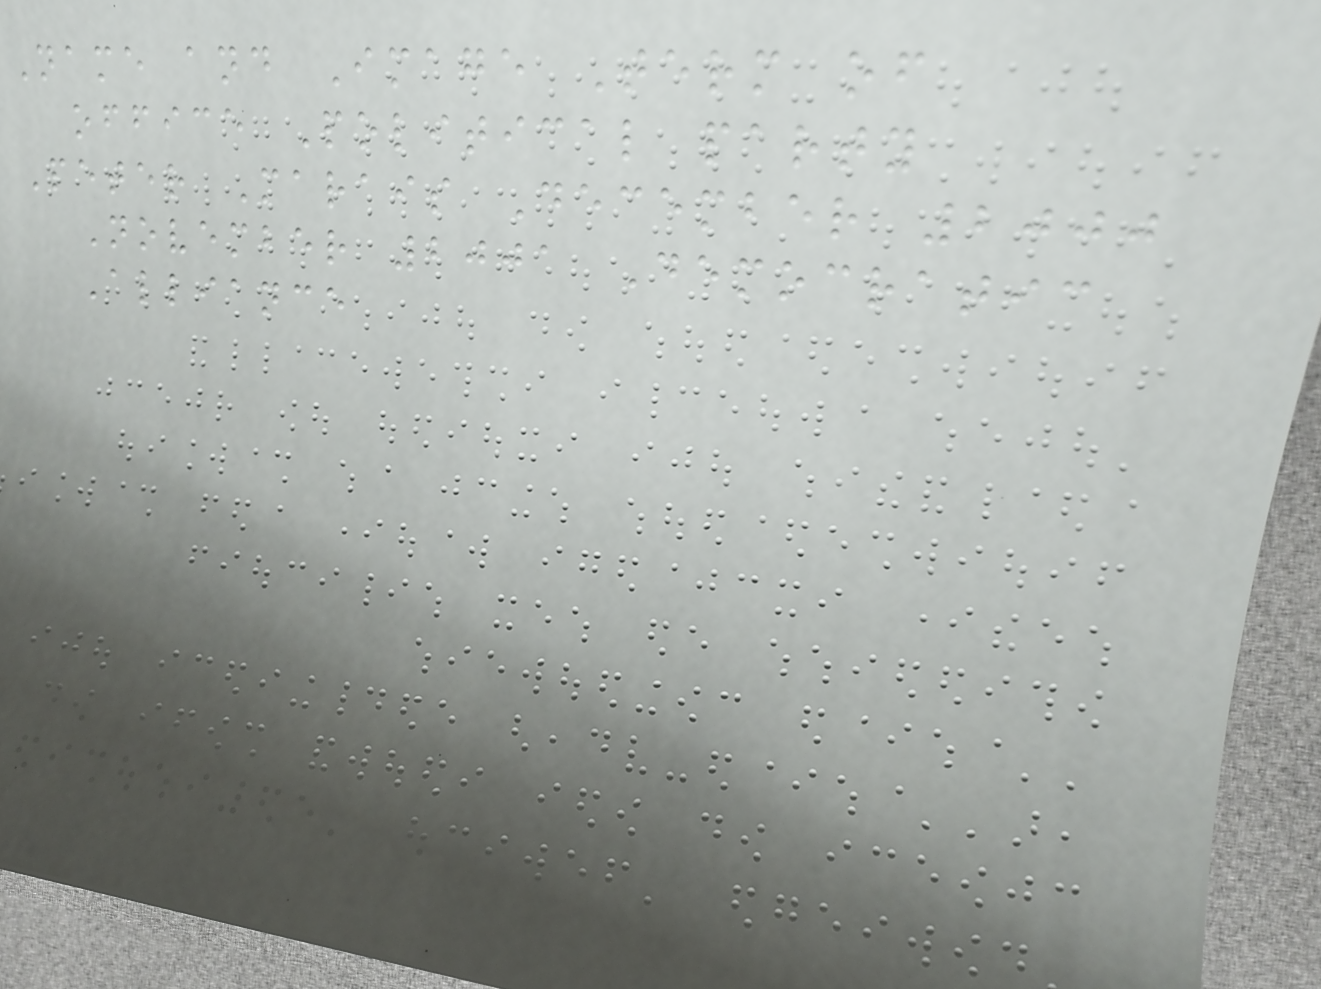Name and Image Term of
office Political party
Peter Marais December 2000
November 2001 Democratic
Alliance
